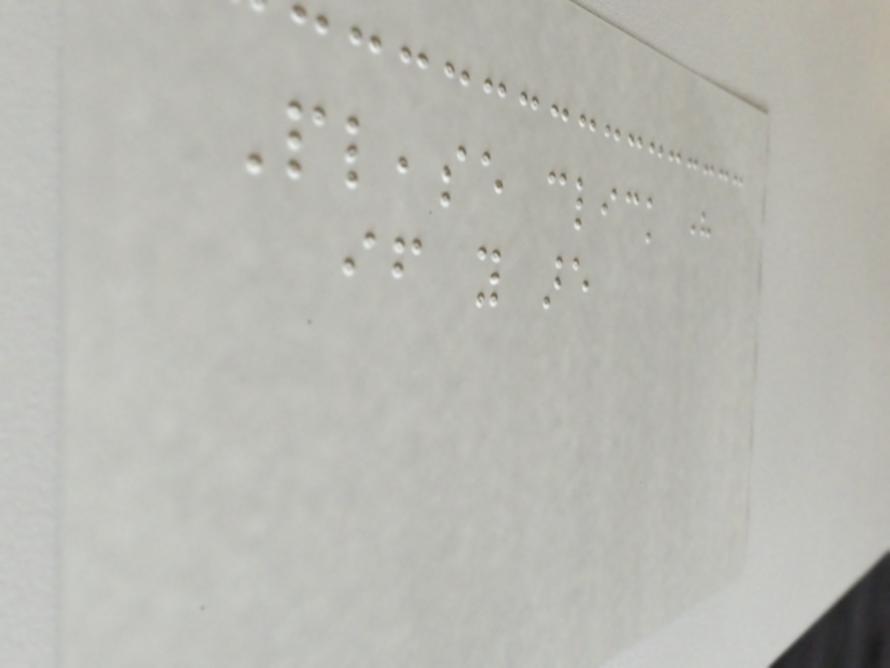Please click here
if you are
